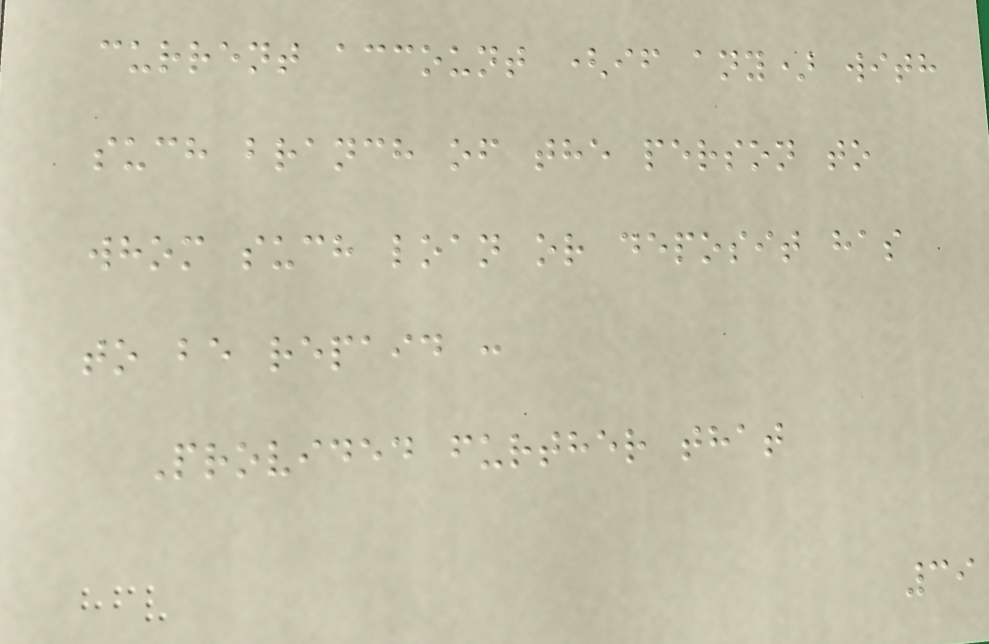current account (if any) with
such branch of the person to
whom such loan or deposit has
to be repaid :
Provided further that
39
